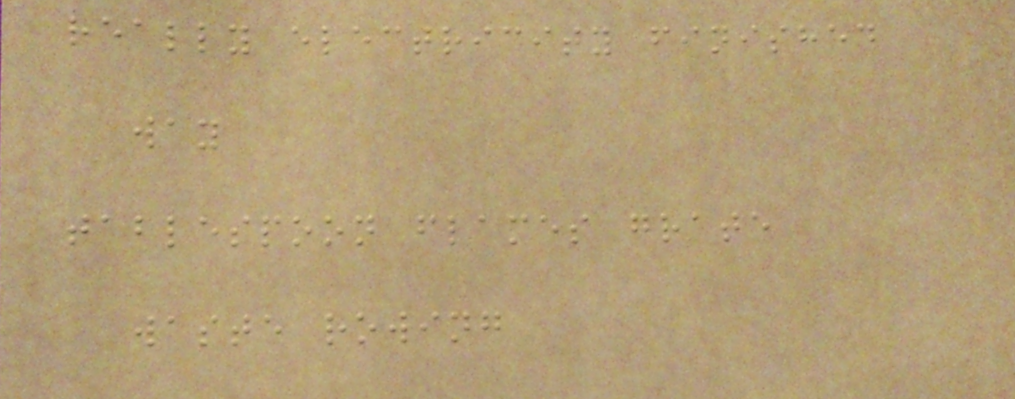really electricity finished
way
tablespoon flames grate
waste rowing
